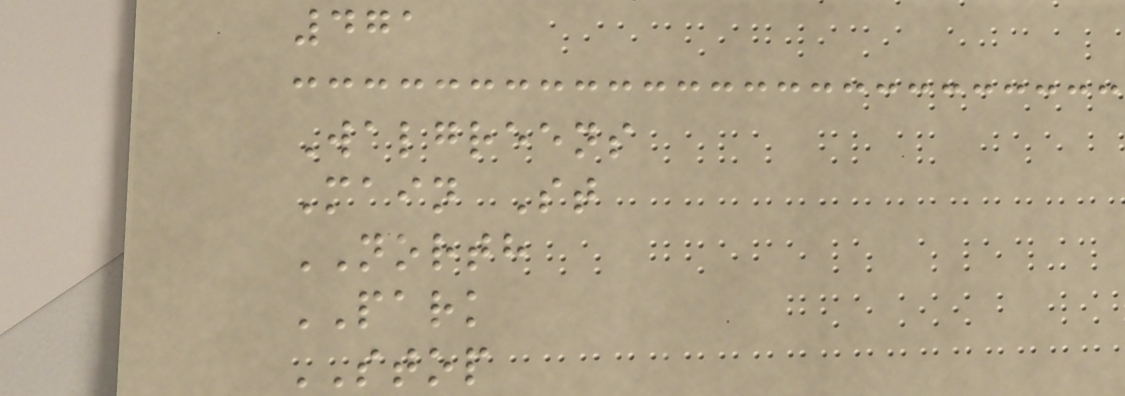471
Walgreens
Main St
NORTH
PARK
STOP
